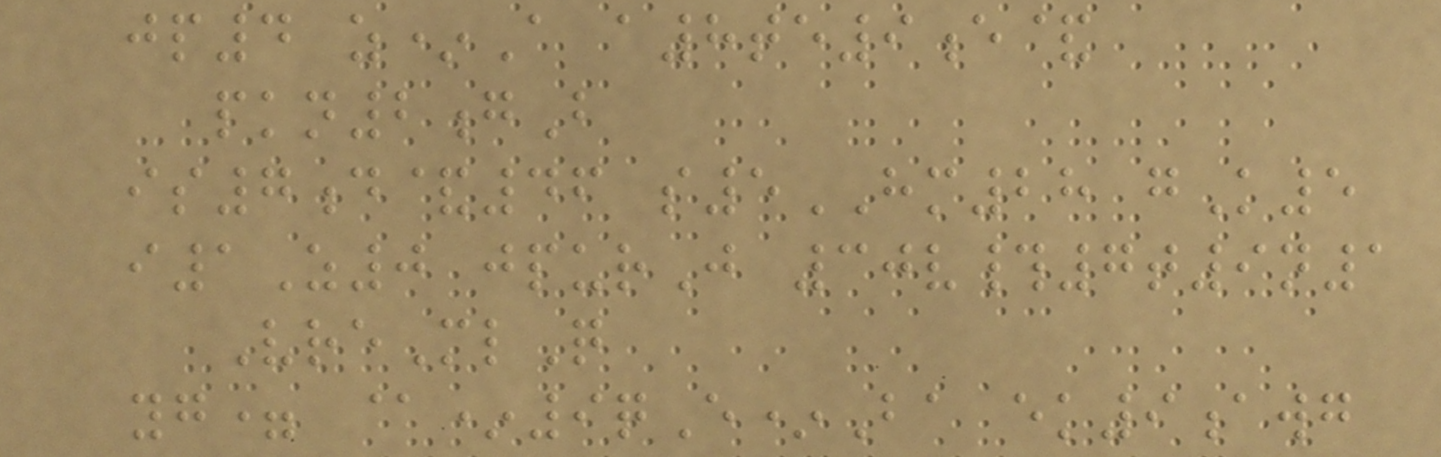jp4 z*A a8te9e&
pkn2gB
is7d&46 s5HM28 gK5
i1Z0 jpurJ 30v#7t9n1
VreMlQ
yg= @*9qE*Ba ek9awg
